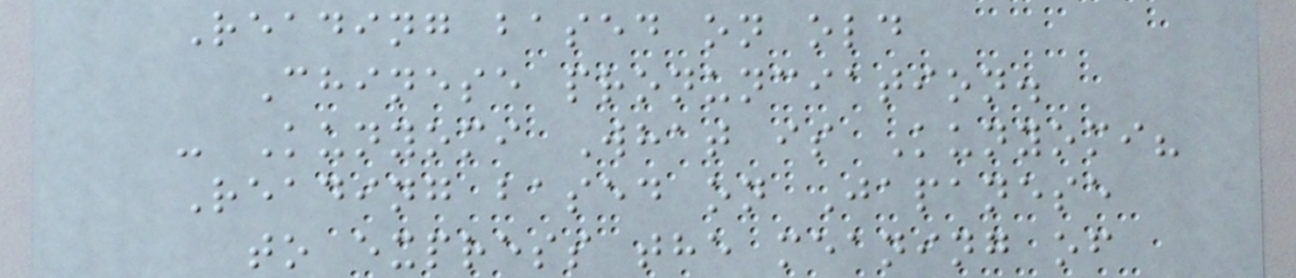Reading based on old
Chinese pronunciation.
- Kunyomi What is Kunyomi?
Reading based on Japanese
to express the meaning of
